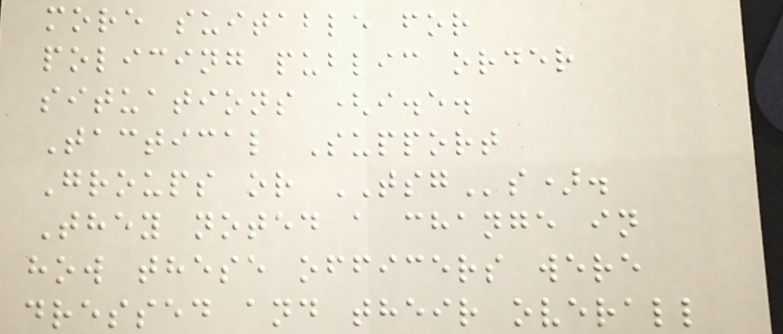more suitable for
policing public order
situations (i.e.
Tactical Support
Groups or TSGs).
They noted a change in
how these officers were
dressed and their overall
